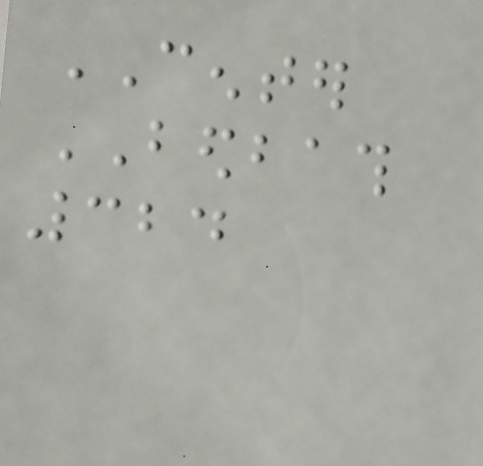CENTER
BEDBATH
324
